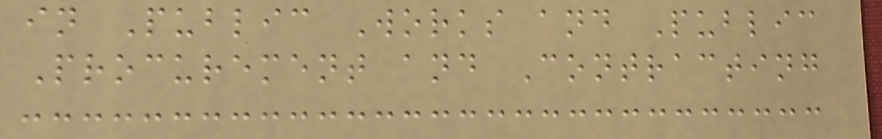in Public Works and Public
Procurement and Contracting
